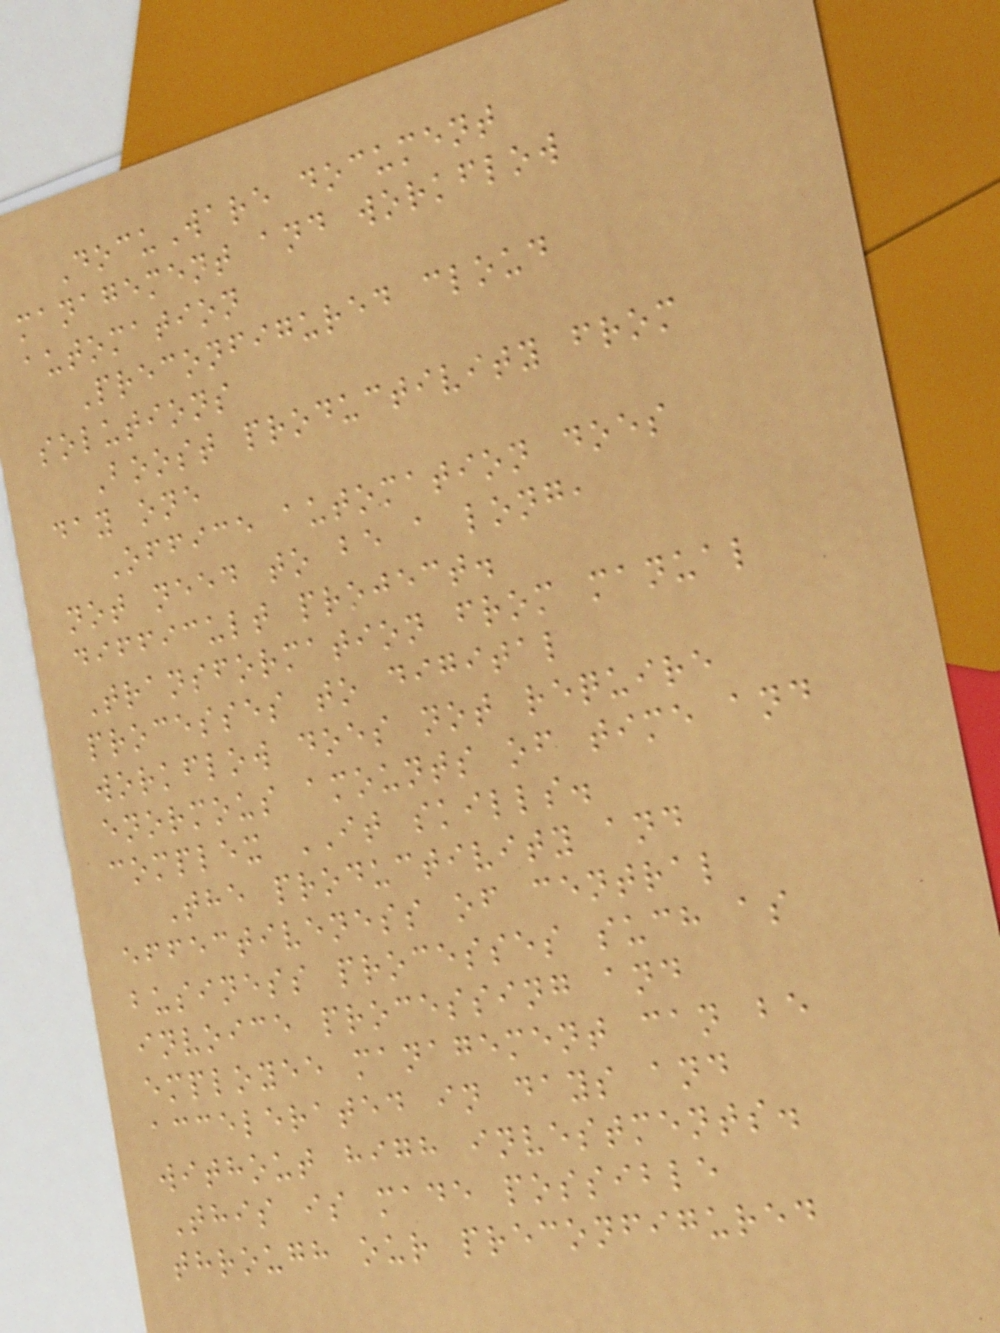DocuWare document
management and workflow
automation
Preconfigured cloud
solutions
Boost productivity from
day one
Office automation does
not need to be a long,
difficult project.
Transformation from manual
processes to digital
workflow does not require
enormous amounts of time and
complex IT skills.
The productivity and
effectiveness of central
business processes such as
invoice processing and
employee management can be
accelerated in days and
without high investments.
This is made possible
through our preconfigured
